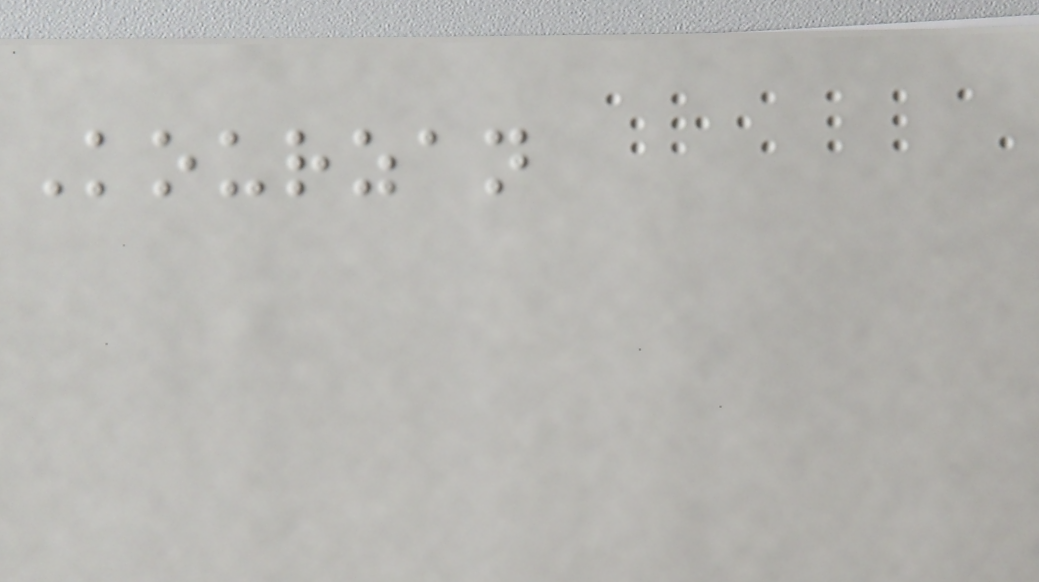Kourzan
